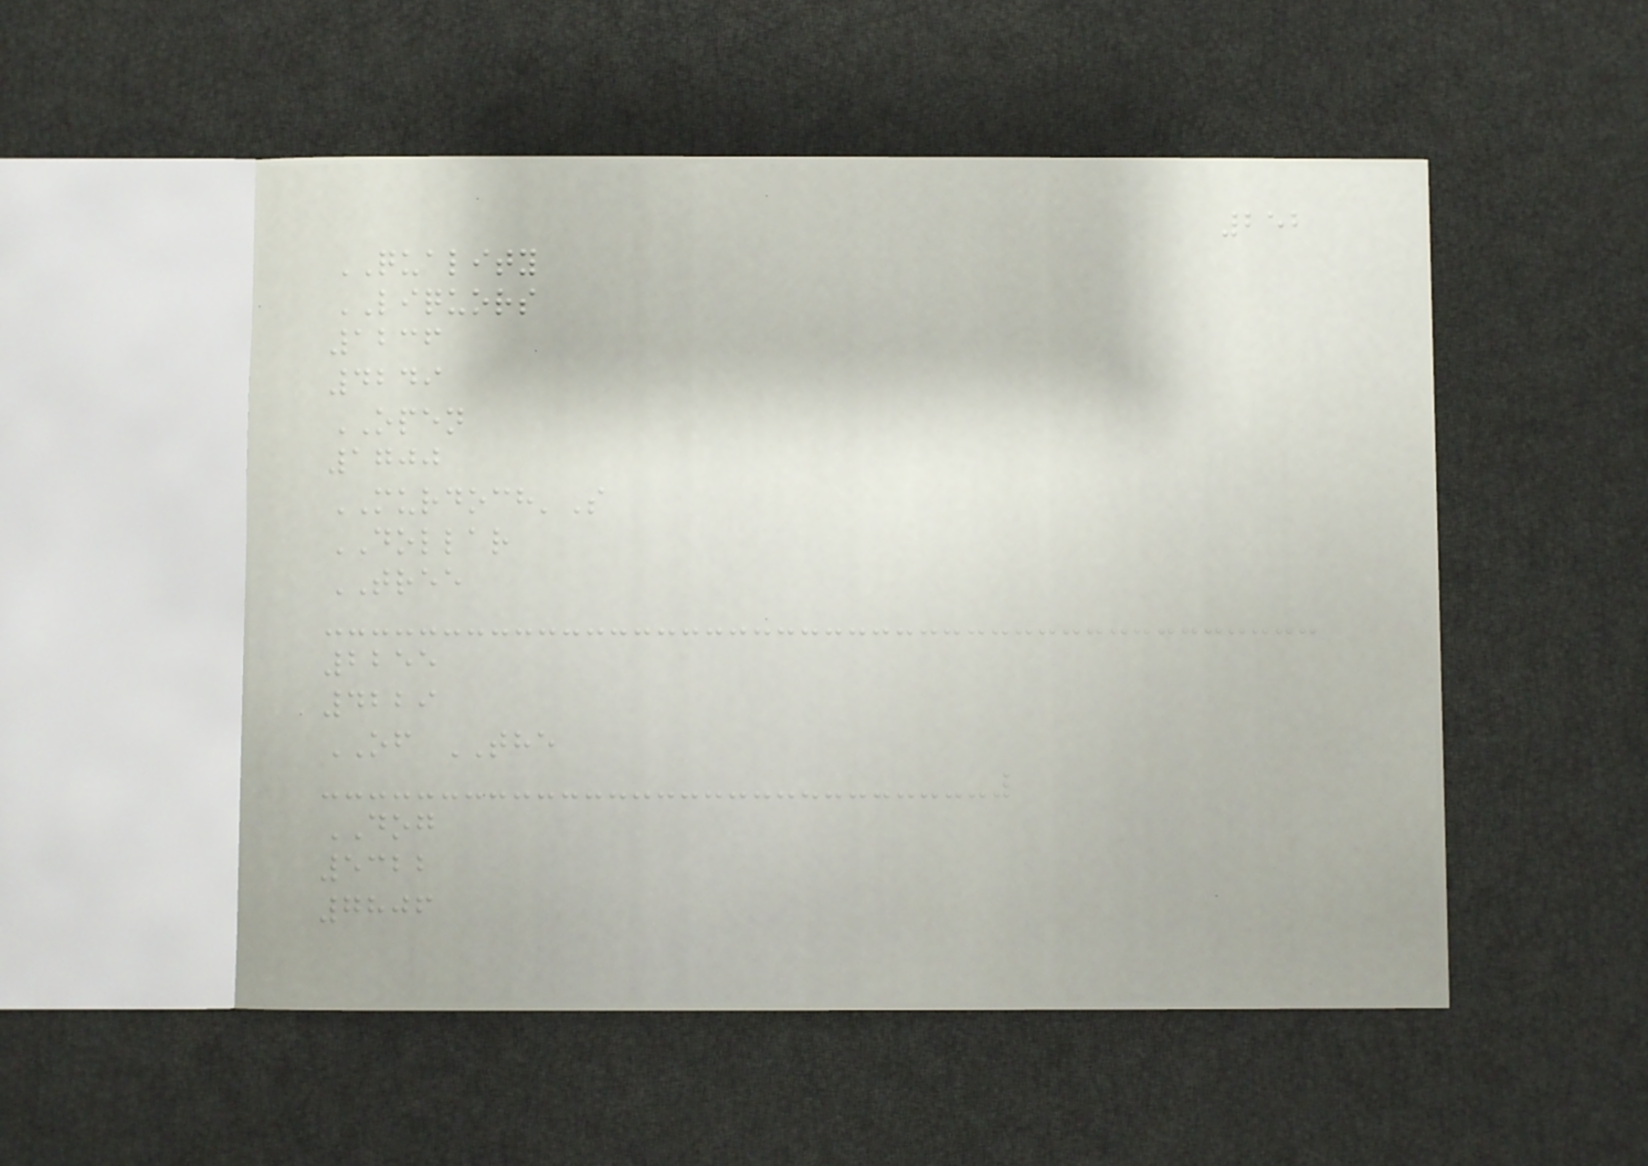252
QUALITY
LIQUORS
1236
4249
OPEN
1700
MURDOCH'S
DOLLAR
TREE
2255
4229
OF THE
DOG
5322
7806
